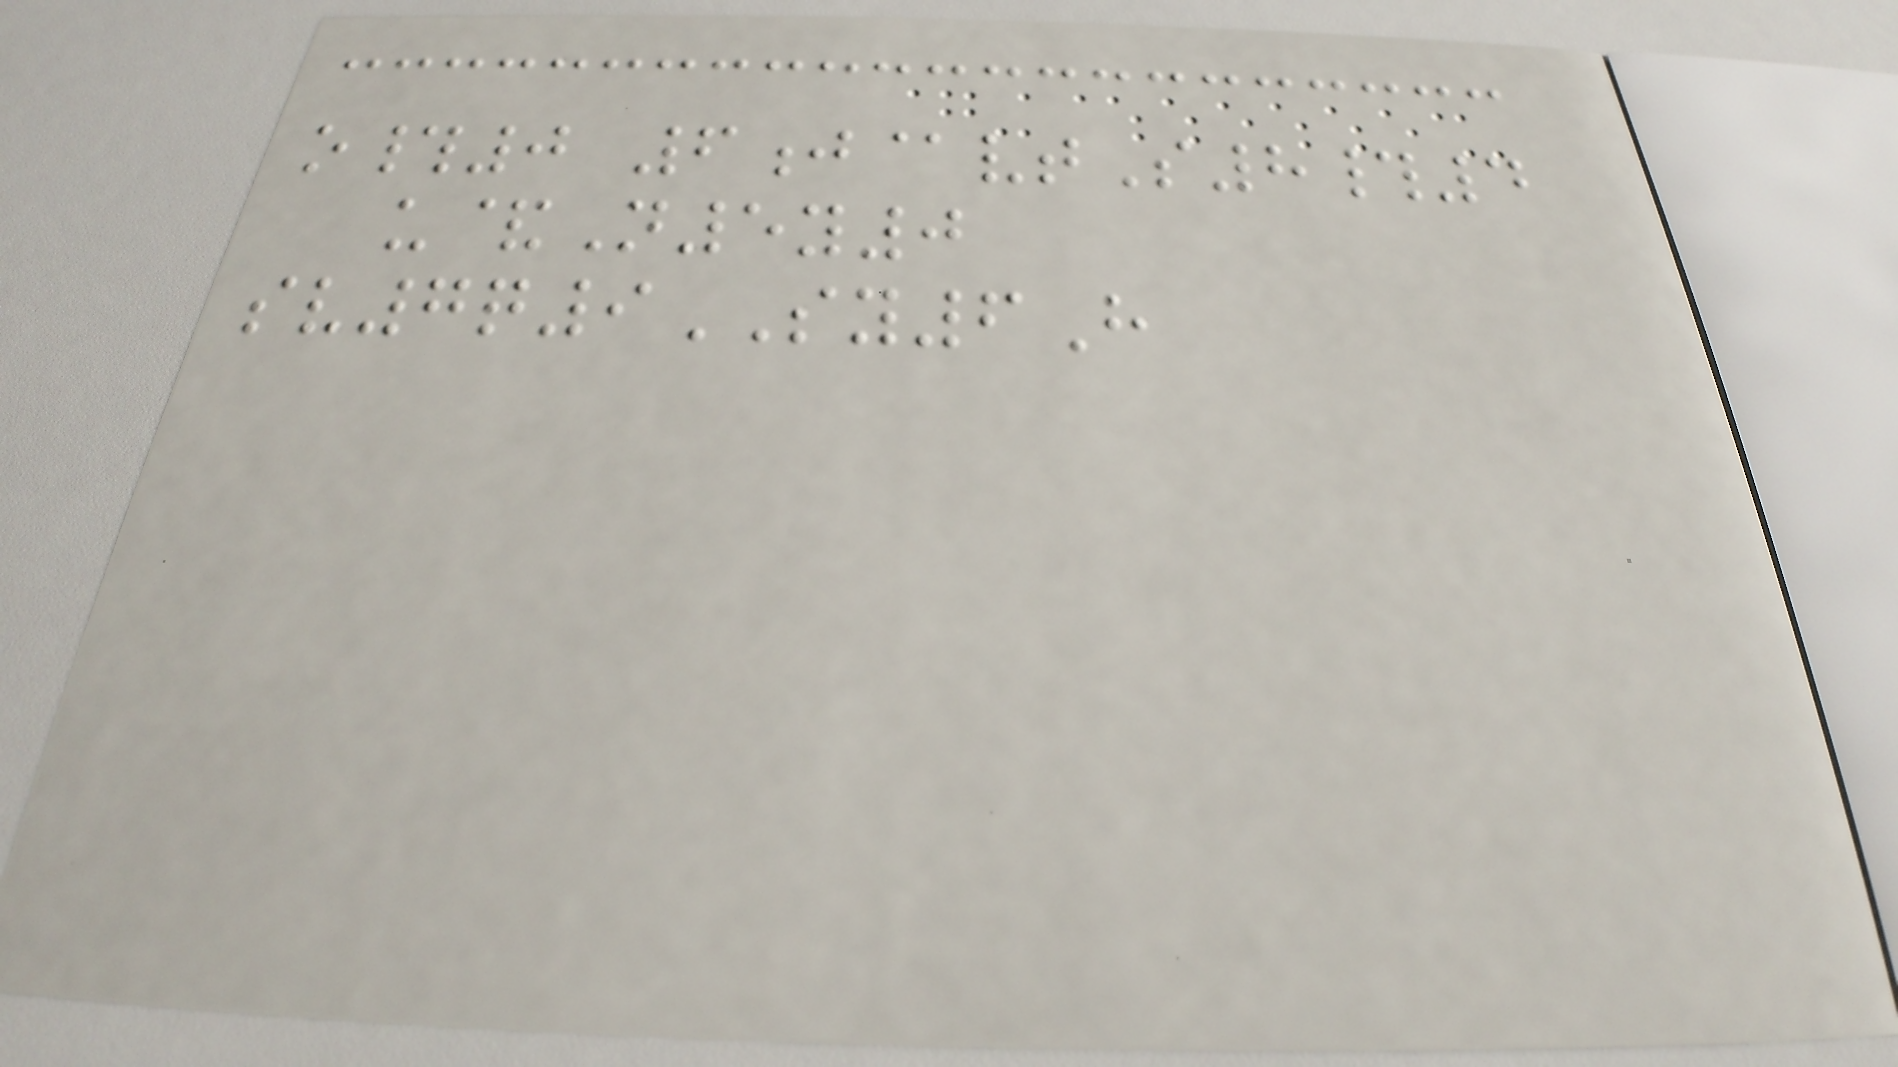o#0 6j@vtS8#4
u&N5y0
sv7q9SY6H
